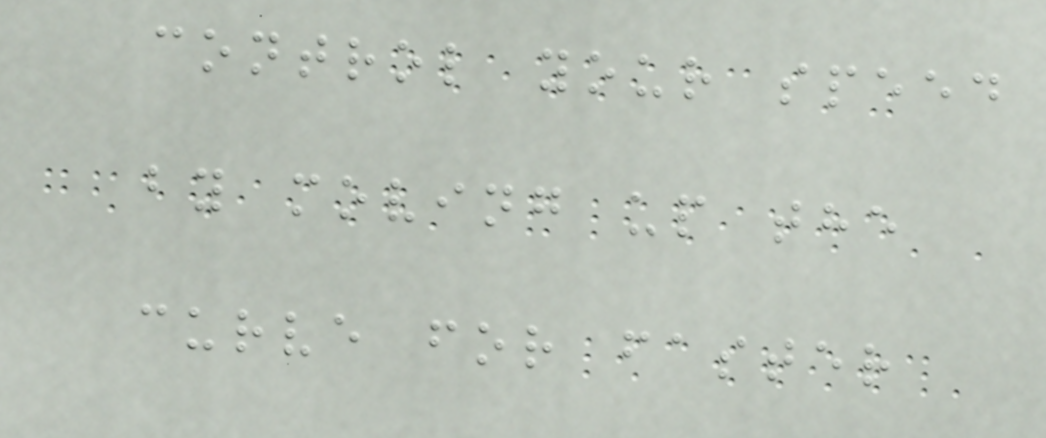control your speed
by moving up the
curve for faster
